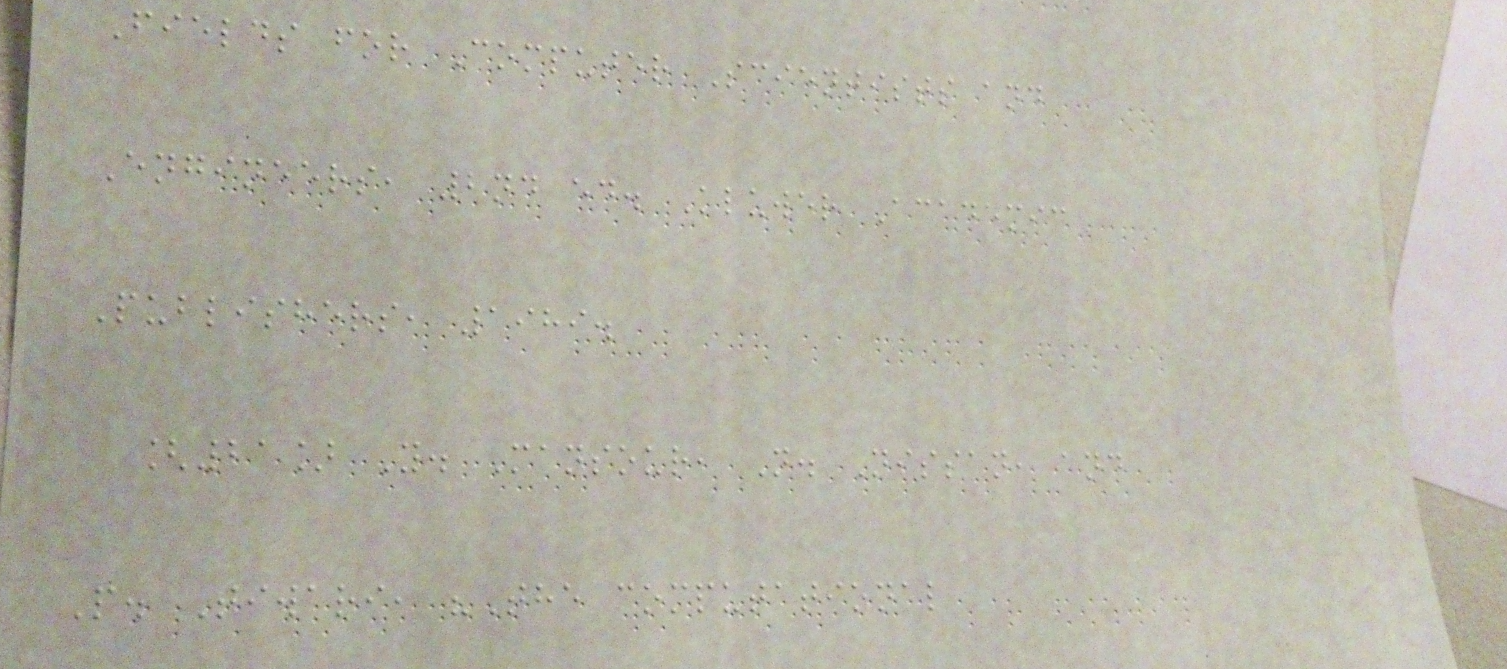Fields for Computer Scientists and
Engineers, 2nd ed. Kluwer Academic
Publishers, 1989.
[21] Y. Mansour, N. Nissan, and
P. Tiwari, "The computational
